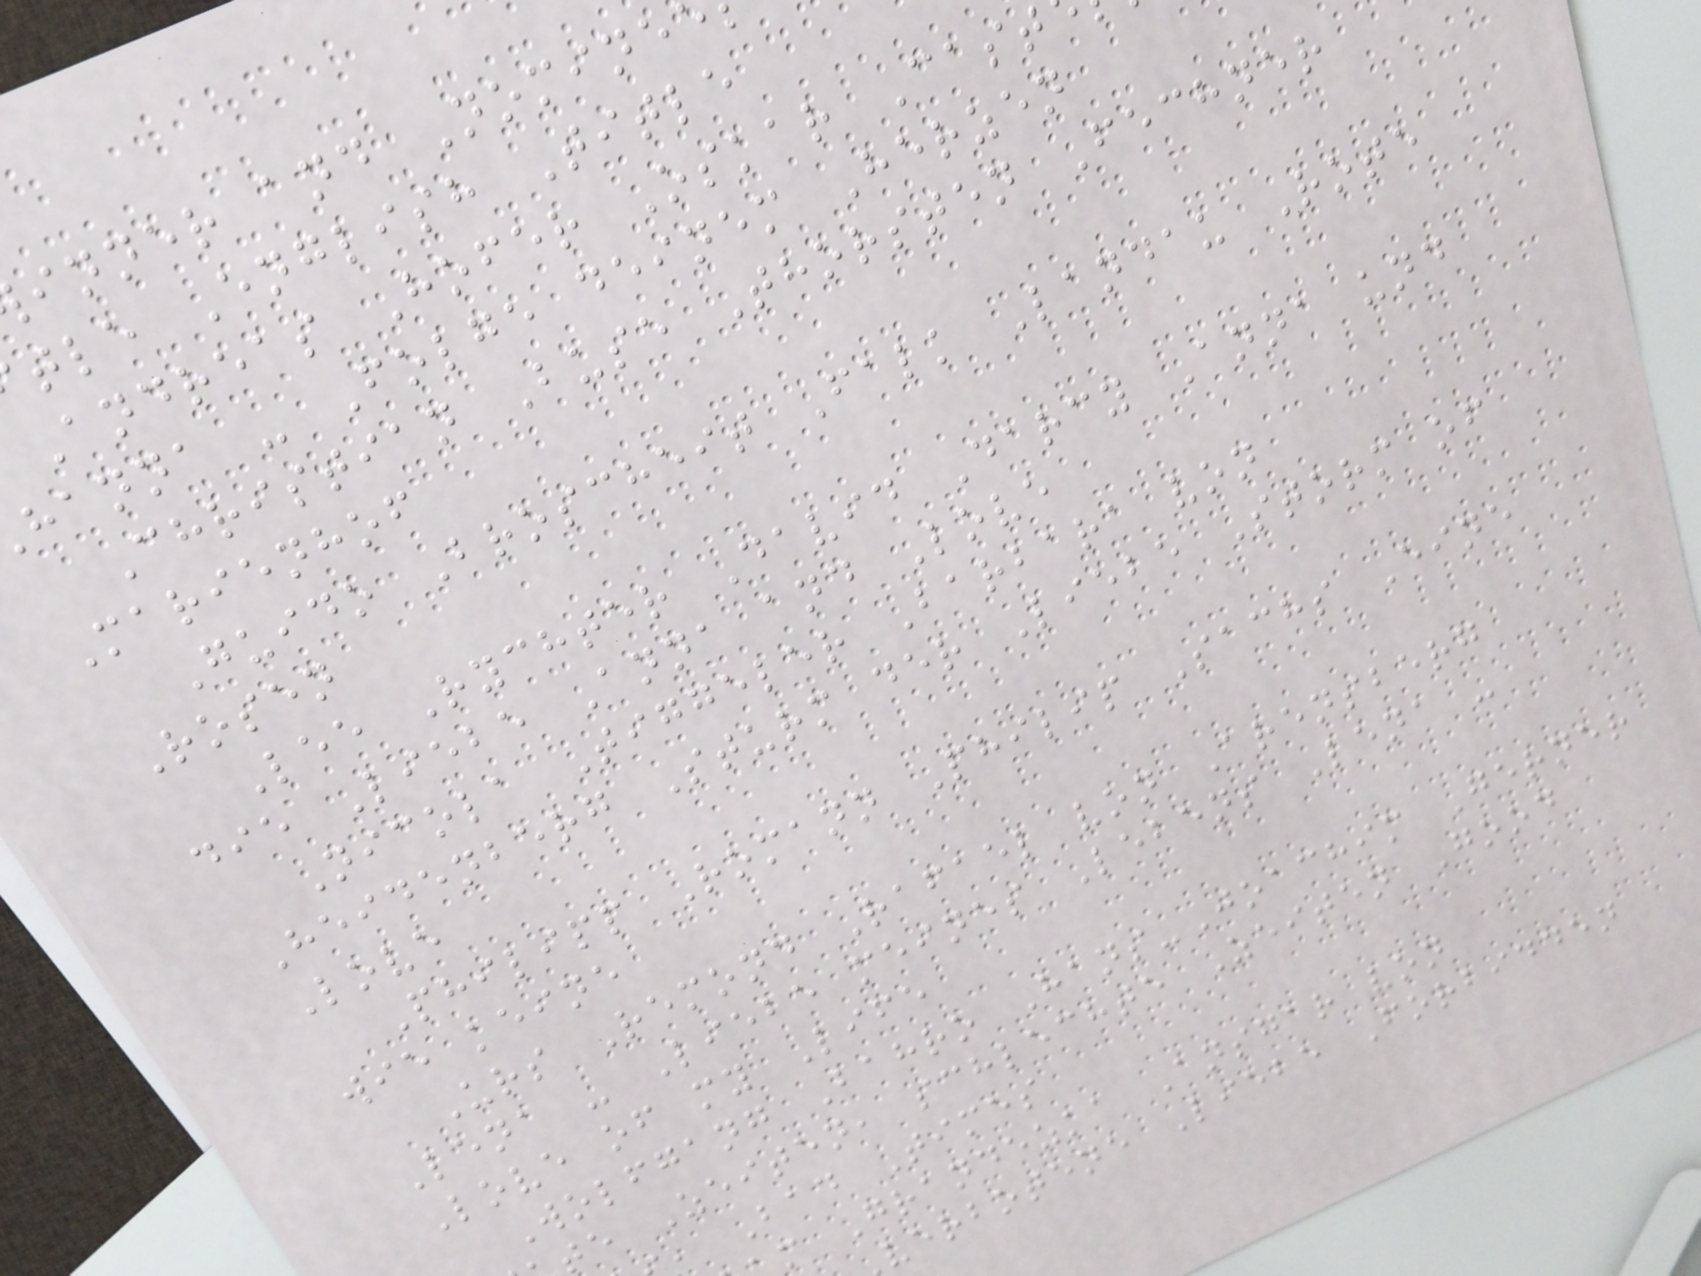inner and Nomine
tle English Title
Andreas Hofer Oskar Cast
hanna - Folge deinem Herzen
Christian Buse Thorsten Fechner
Marienhof
Guido Broscheit Falk Landau Rote
Rosen
Lee Rychter David Darcy Anna und
die Liebe Anna and Love
Nicola Tiggeler Barbara von
Heidenberg Sturm der Liebe Storm of
Love
Philipp Romann Philip Sachs Eine
wie keine
Urs Remond Rafael von Arensberg
Lena - Liebe meines Lebens Lena -
Love of my Life
Wolfgang Bahro Hans-Joachim Gerner
te Zeiten, schlechte Zeiten Good
, Bad Times
m Grandezka Ansgar von
verbotene Liebe Forbidden
